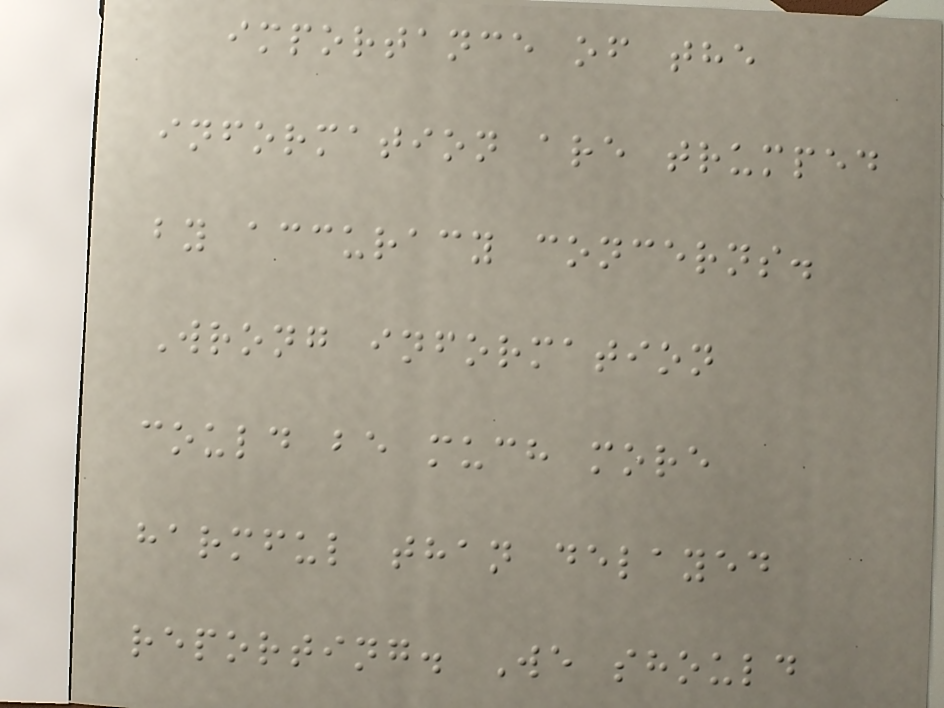importance of the
information are trumped
by accuracy concerns.
Wrong information
could be much more
harmful than delayed
reporting. We should
